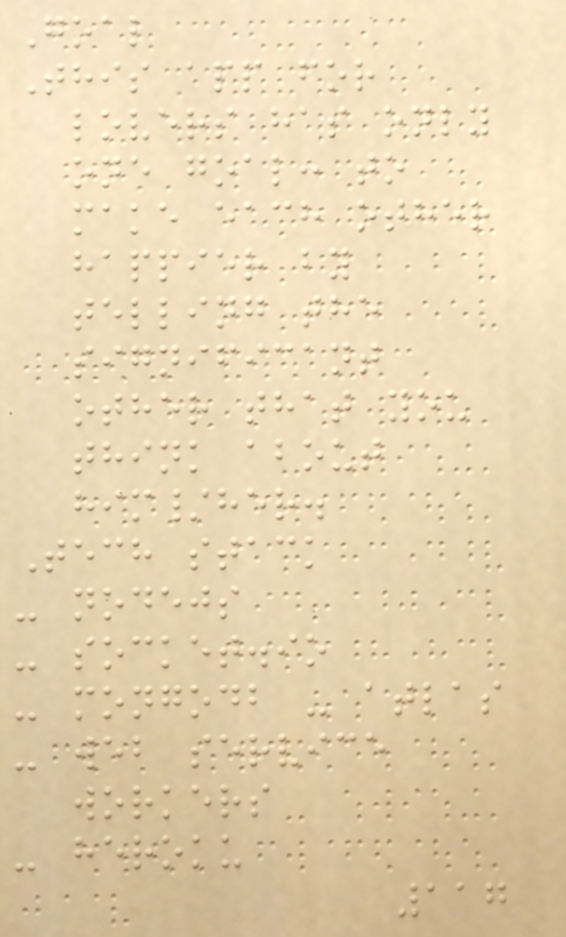Goal
This app for
lovers has only
one goal: to
make each other
happier by
telling the
significant
other that you
think about
him/her.
Tech stack
- nodejs
- socket.io
- mongodb - atlas
- web service
workers
- heroku
117
